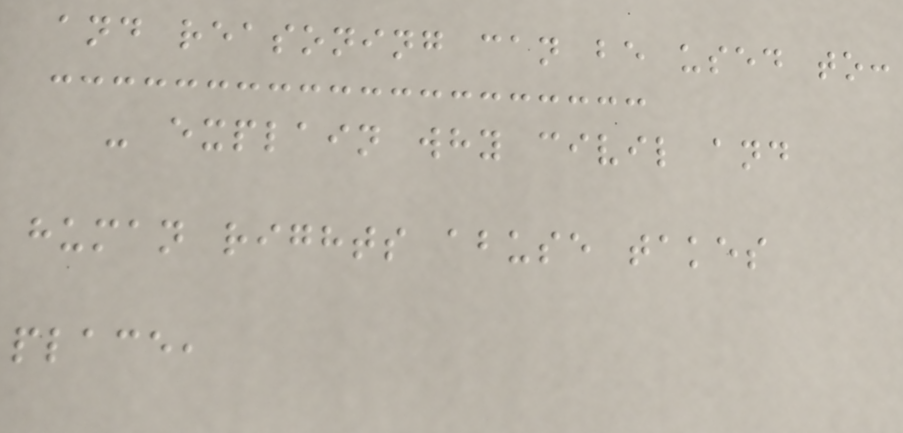and reasoning can be used to:
- explain why civil and
human rights abuse takes
place,
